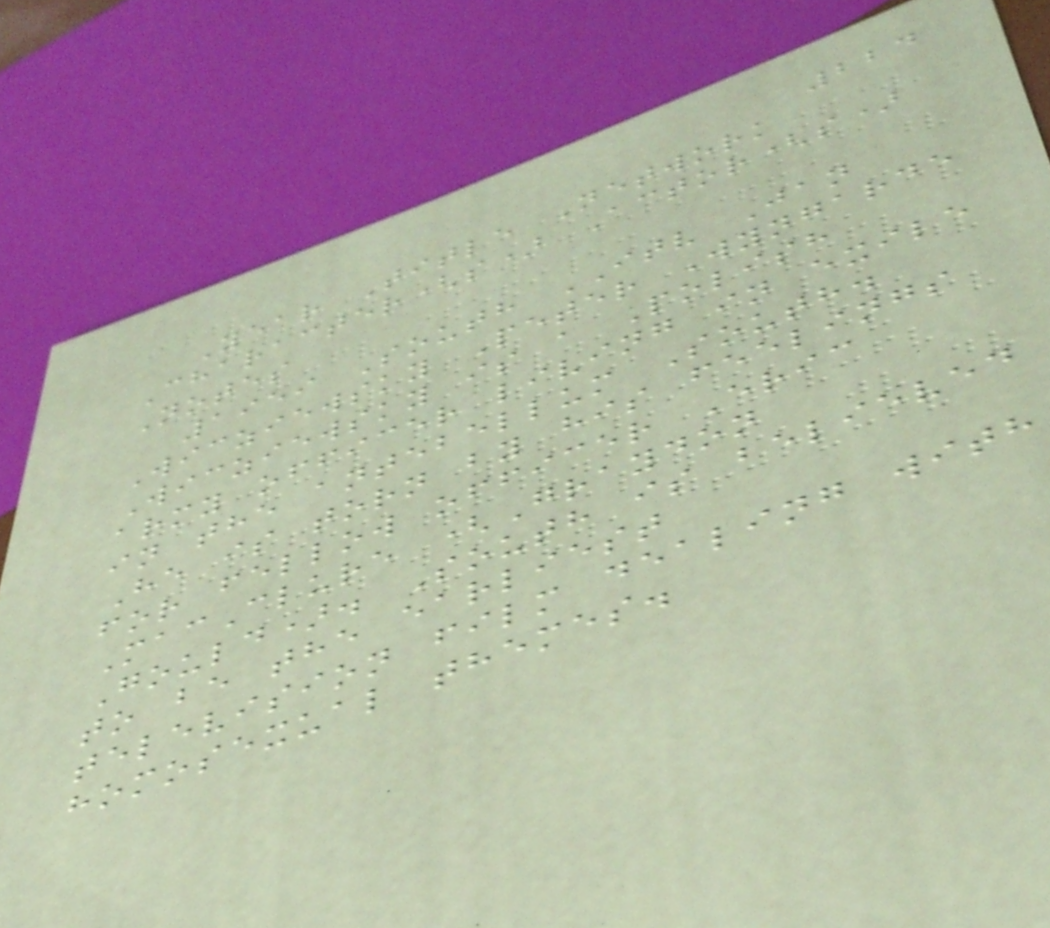224
Year Title Network
Character(s) Actor(s)
Notes
1959 South ITV Jan
Wicziewsky Peter Wyngarde
Wicziewsky is a Polish
army officer living in exile
in the antebellum South.
He is torn by his feelings
for fellow officer Eric
MacClure (Graydon
Gould). South is believed
to be the earliest
television film dealing with
homosexual themes.
